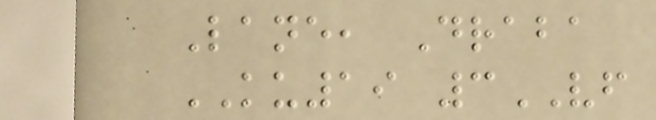Lane, Draba
KU19 3VF
